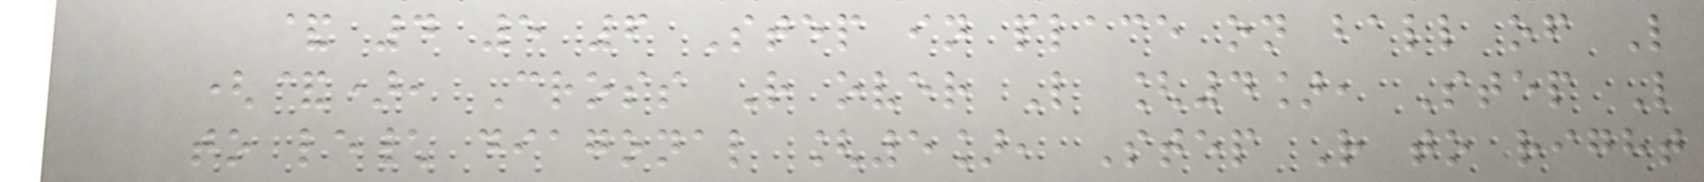& 4 5 6 Step in place on ball of L
(&), Cross R over L [4], Step L
to le\ diagonal [5], Step R to right
